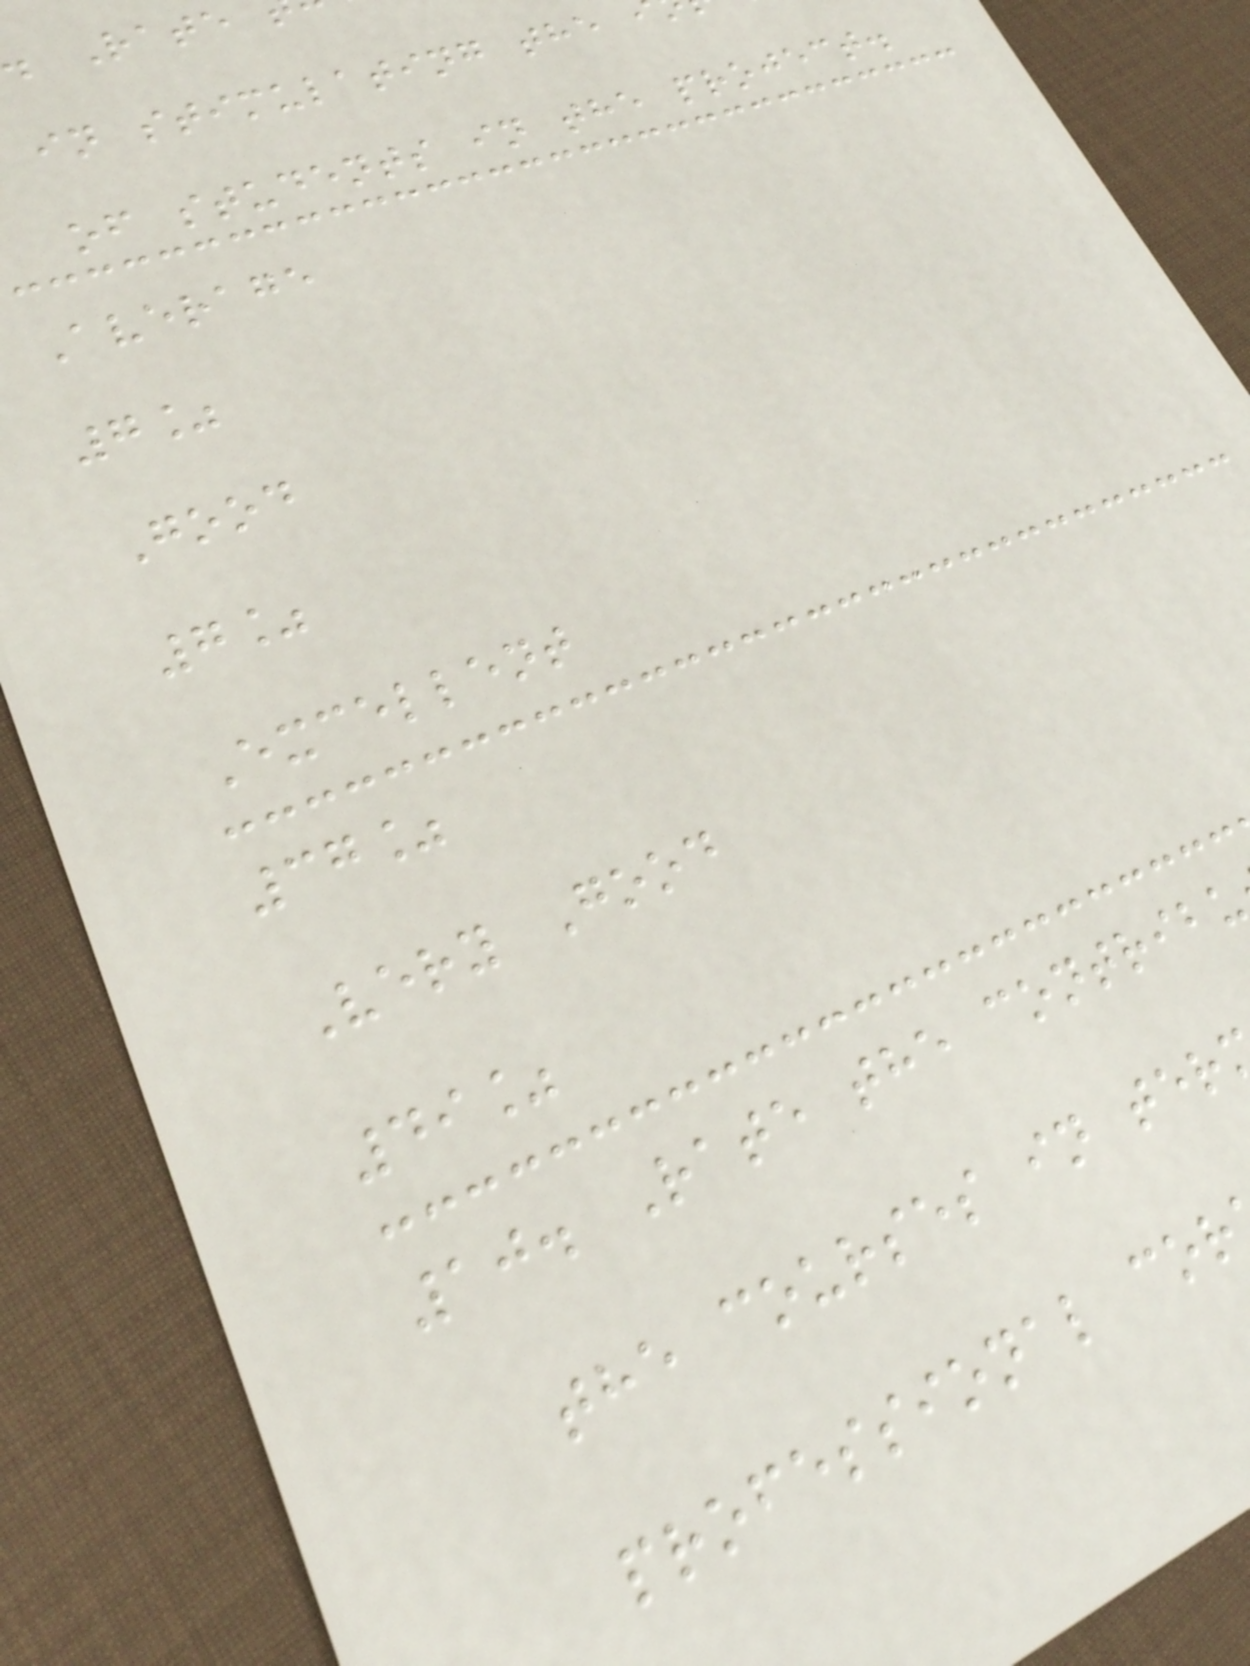in stimulating the
of students in the project.
Average
7%
Good
7%
Excellent
37%
Very Good
49%
10. Rate the contribu
the courses in ter
professional cor
